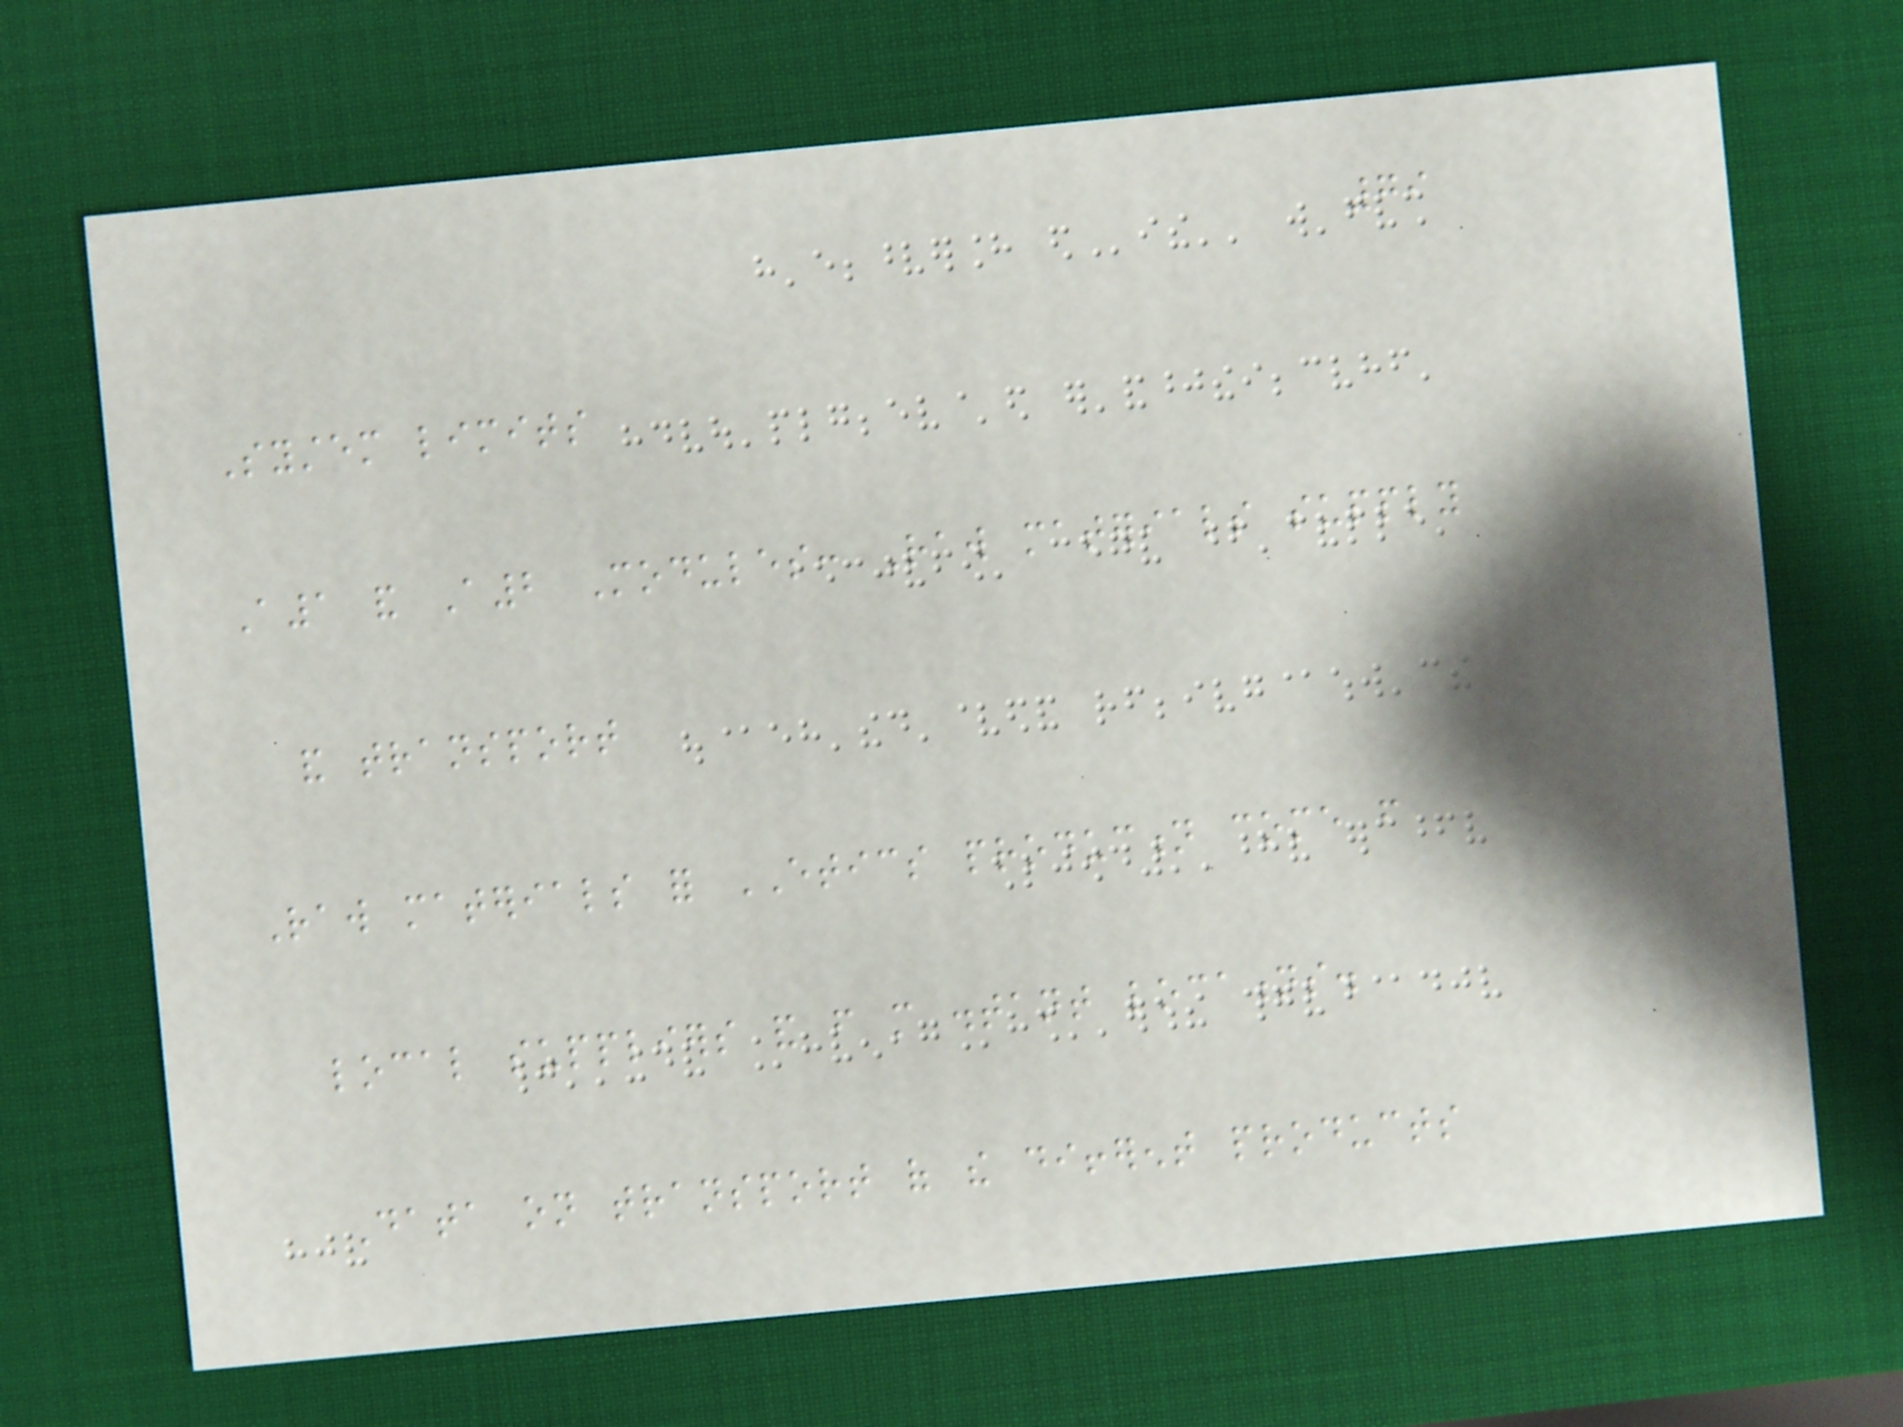79
System limits
A1 and A2 Modules: Raw materials supply
and transport
Raw materials for ETICS production come from
local suppliers and from more distant locations.
Data on transport of the different products
